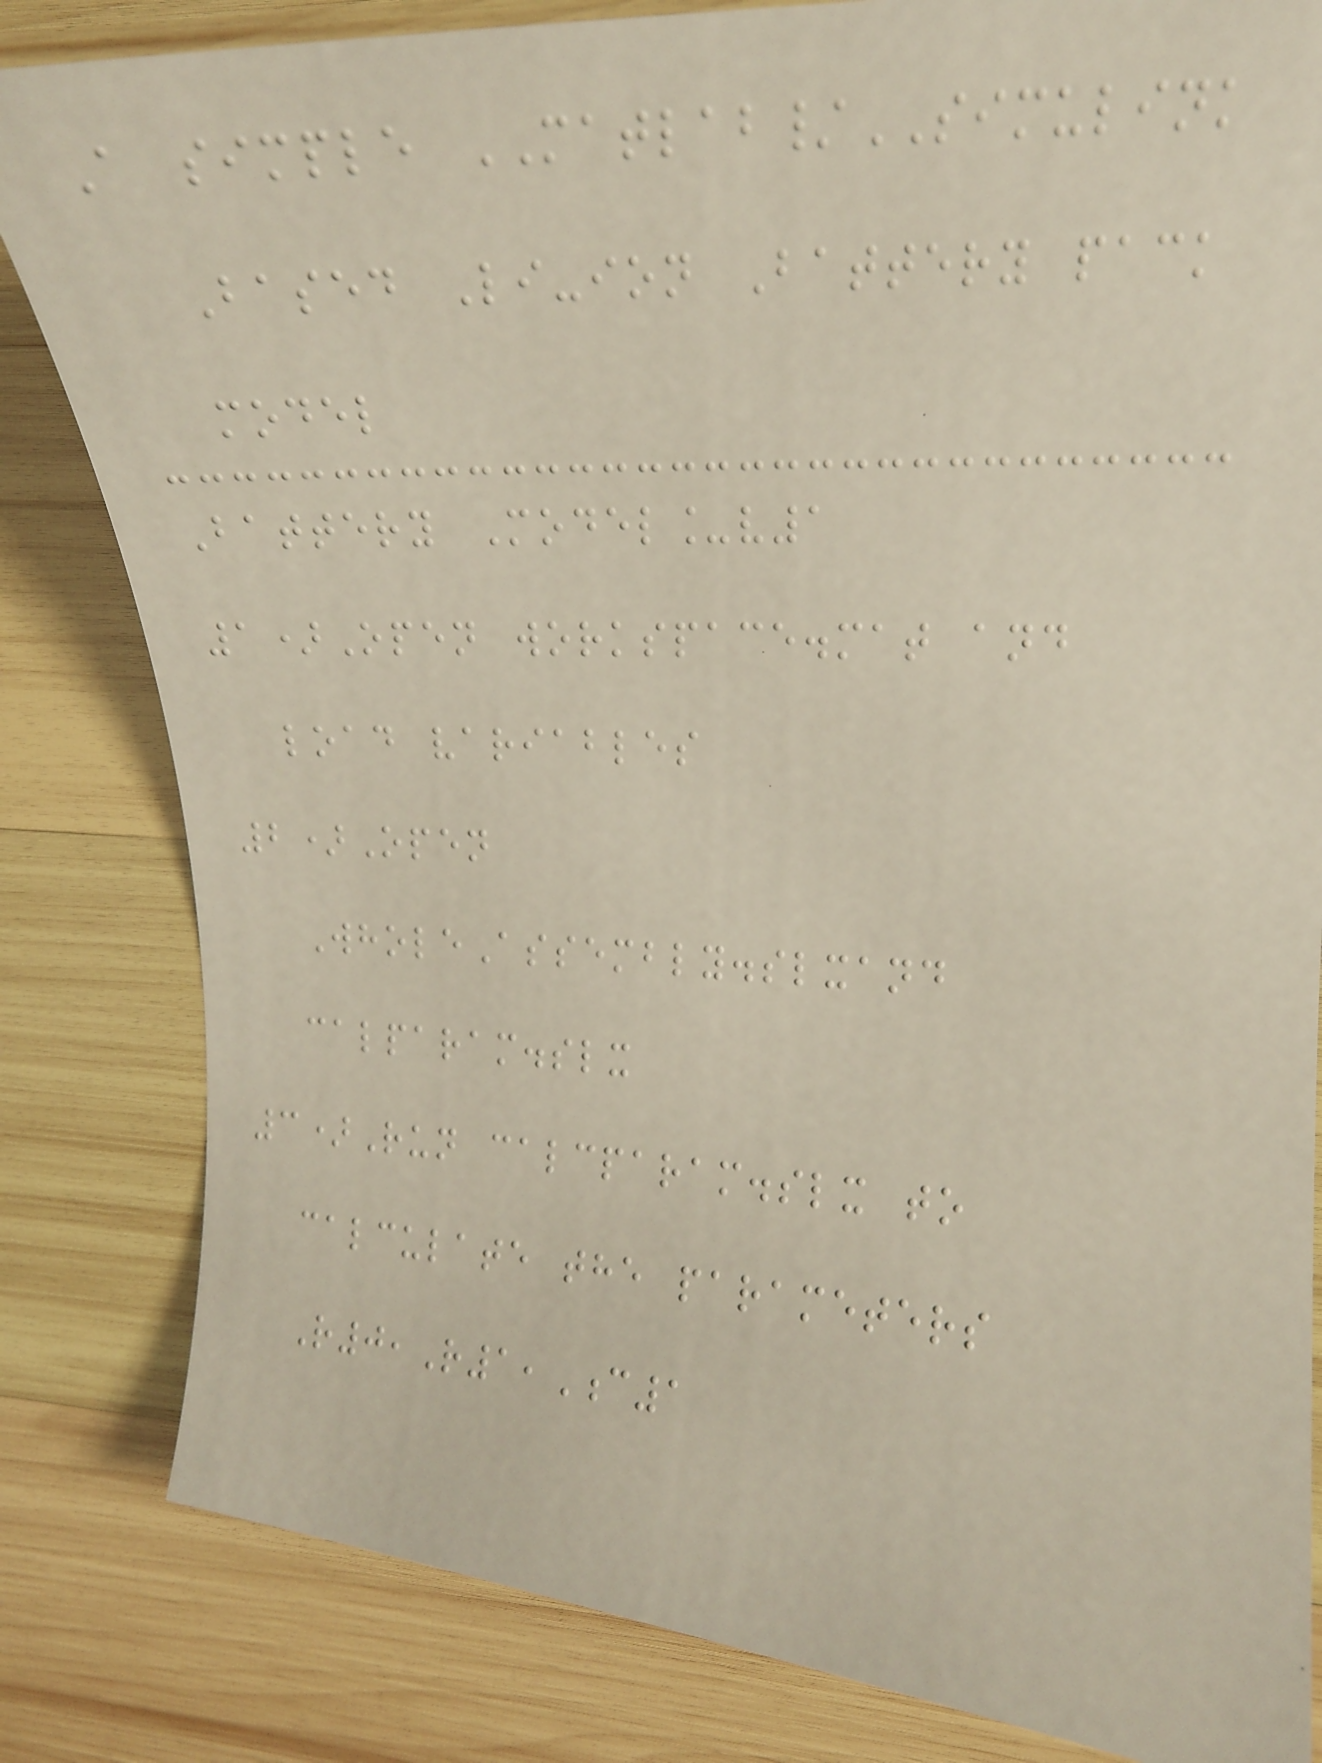A simple MATLAB/SIMULINK
Based Li-ion Battery pack
model
Battery Model_v1
1)Open workspace.mat and
load variables
2)Open
WholeAssembly.slxand
calparam.slx
3)Run calcparam.slx to
calculate the parameters
R0,R1,C1
